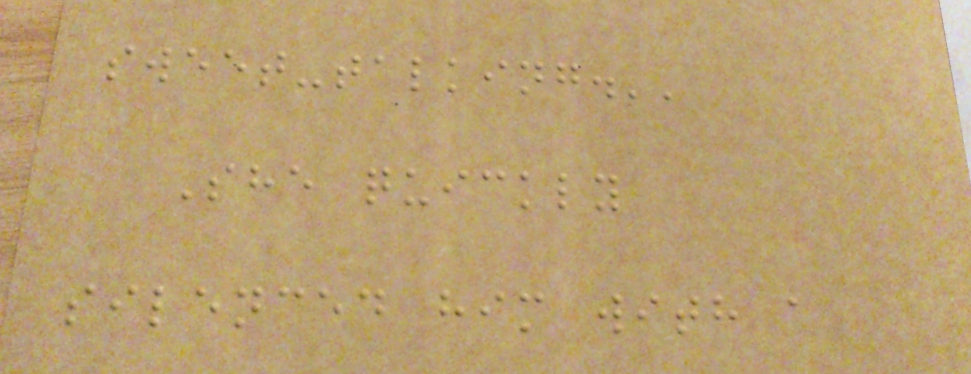sweet-talking.''
She quickly
silenced him with a
